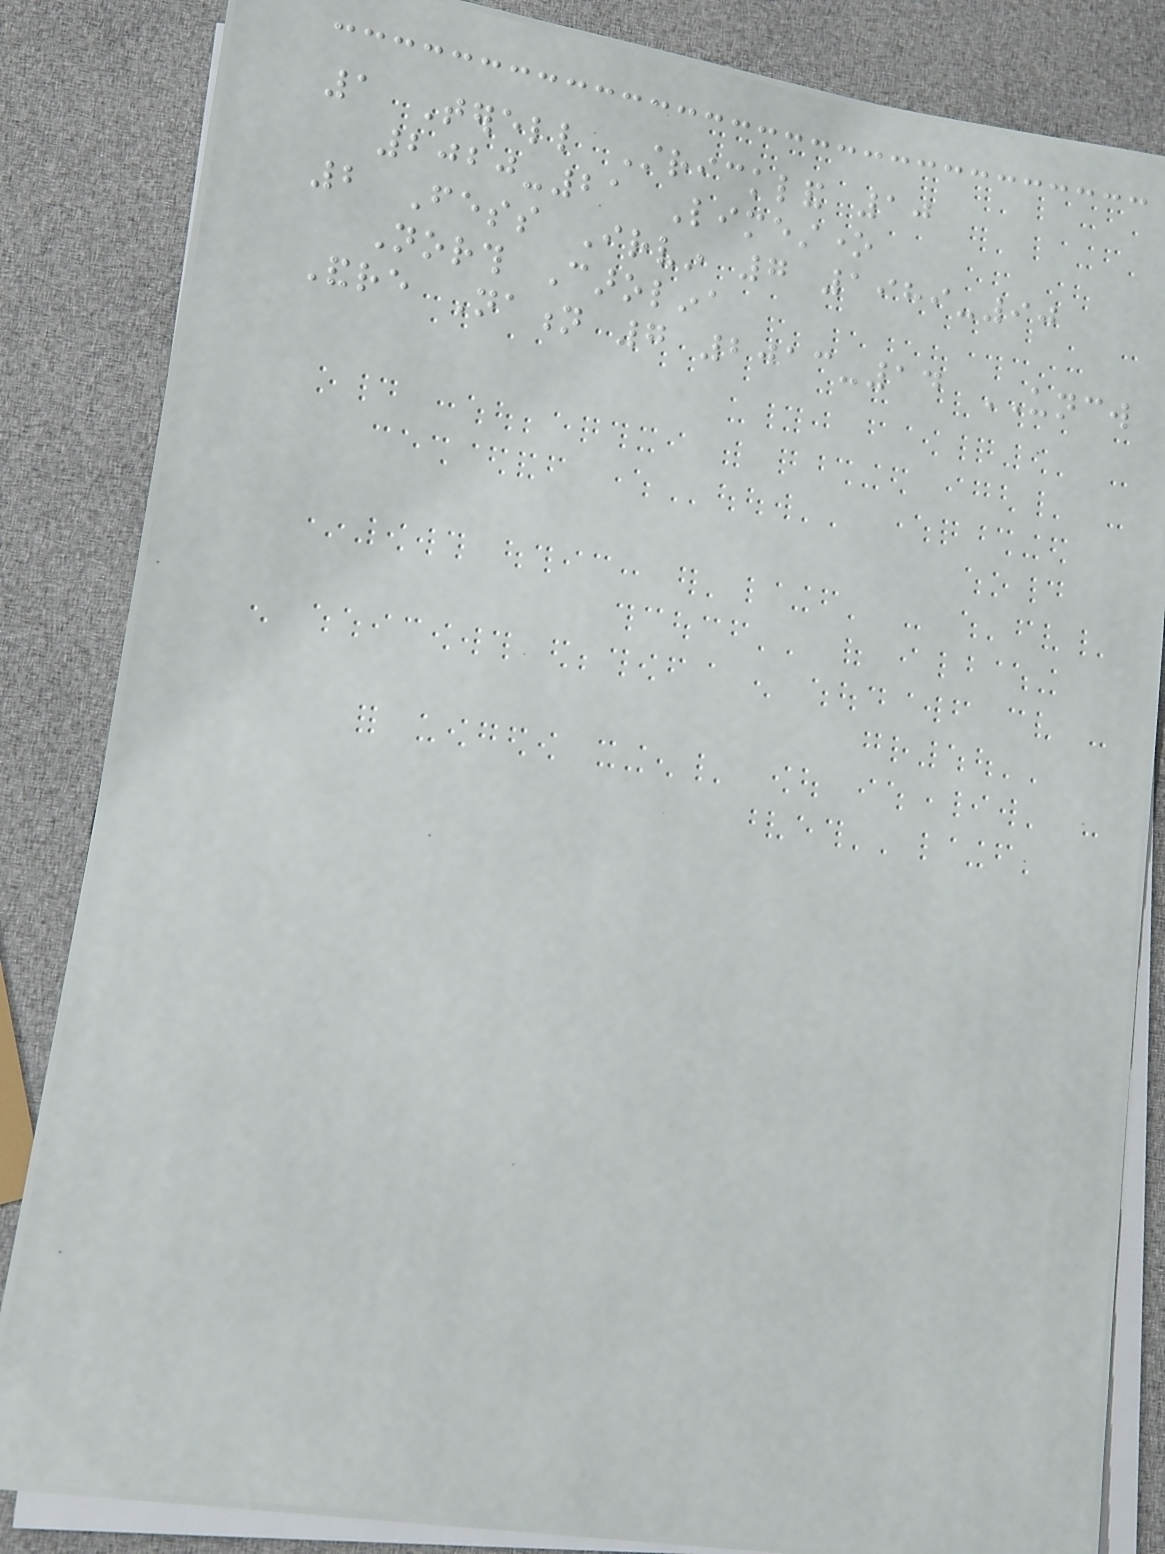1 Terell Strickland 10
2020-21 Limestone
2 Fess Irvin 7 1989-90
North Carolina
Andre Nation 7 2013-14 UNCW
